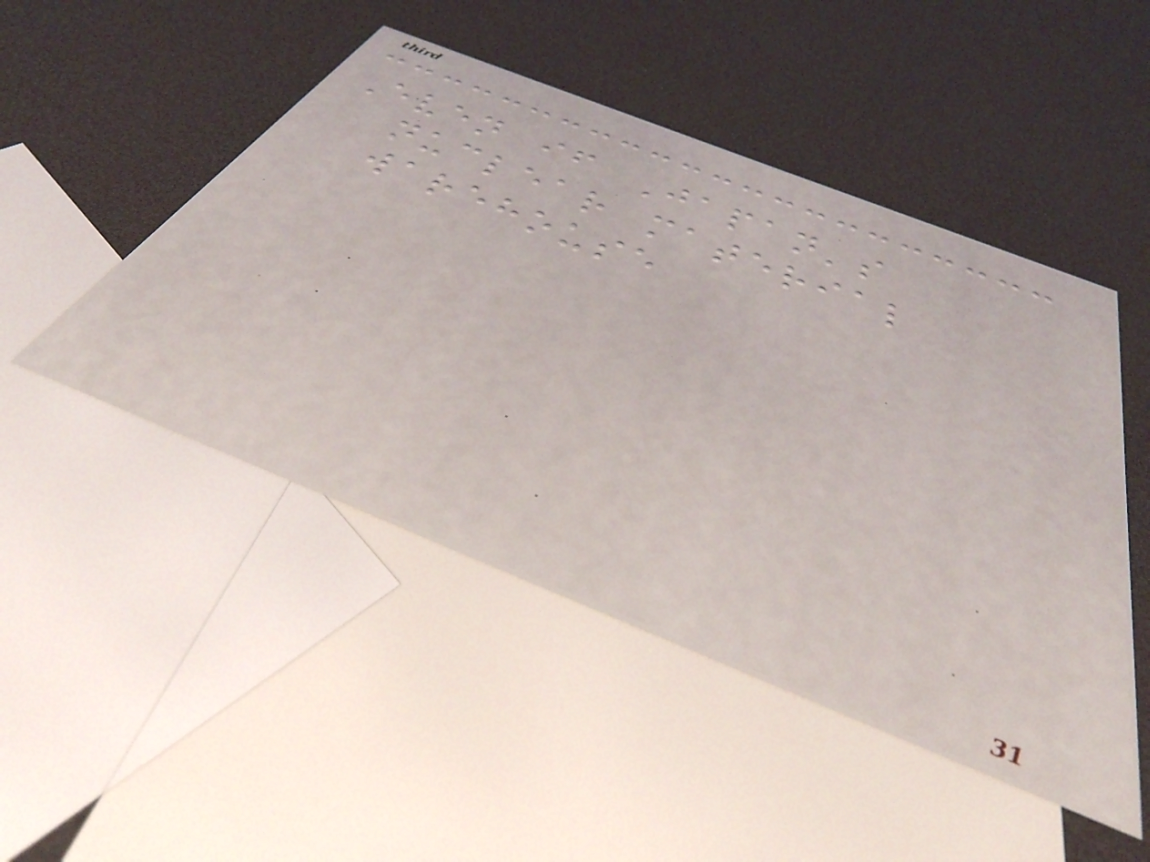Even if Japan's
nuclear material
warehouse
